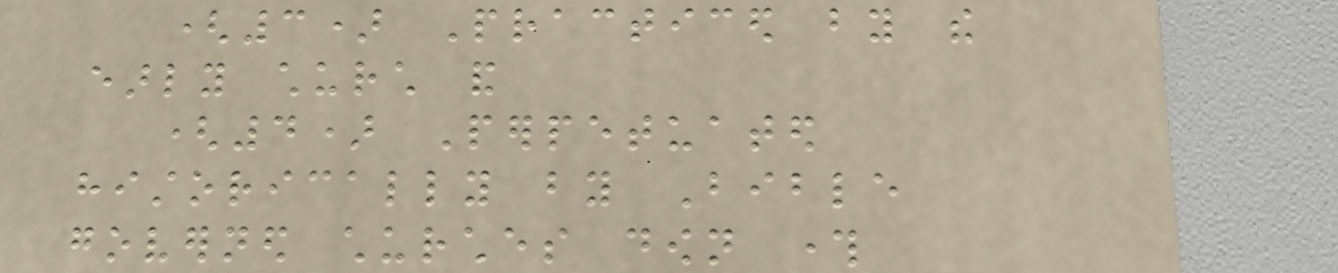(3) Practiced by the
early church and
(4) Perpetuated
historically by Bible
governed churches down through
